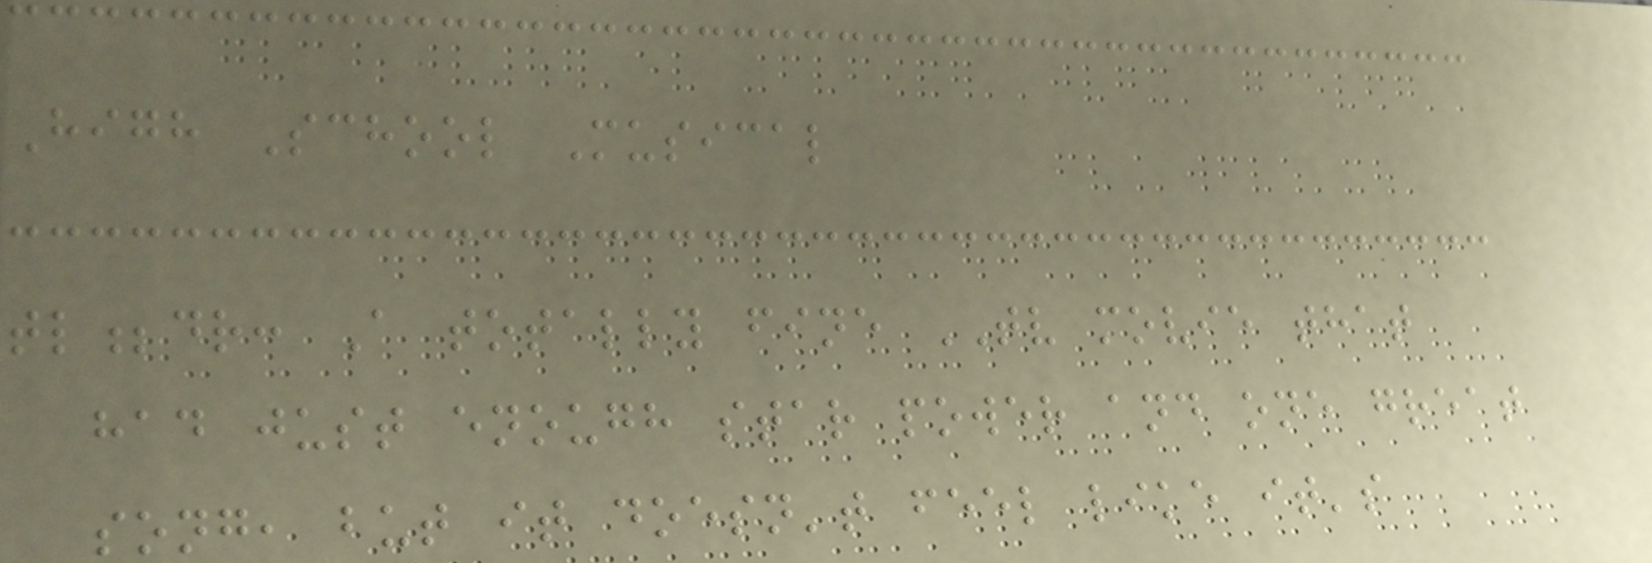High School Musical
tl;dr: A totally fine TV movie that
had just enough star power and one great
song, but it doesn't feel like it's
